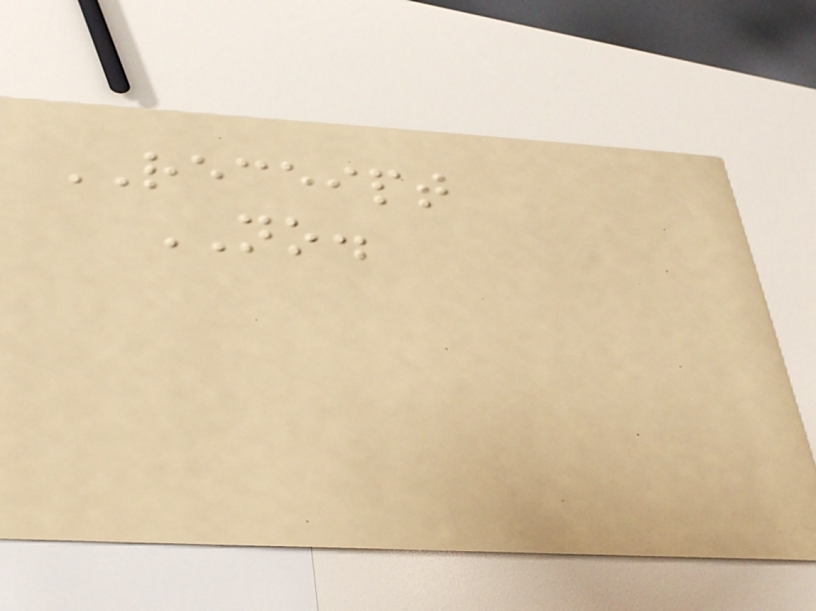RECEIPT
NO.
